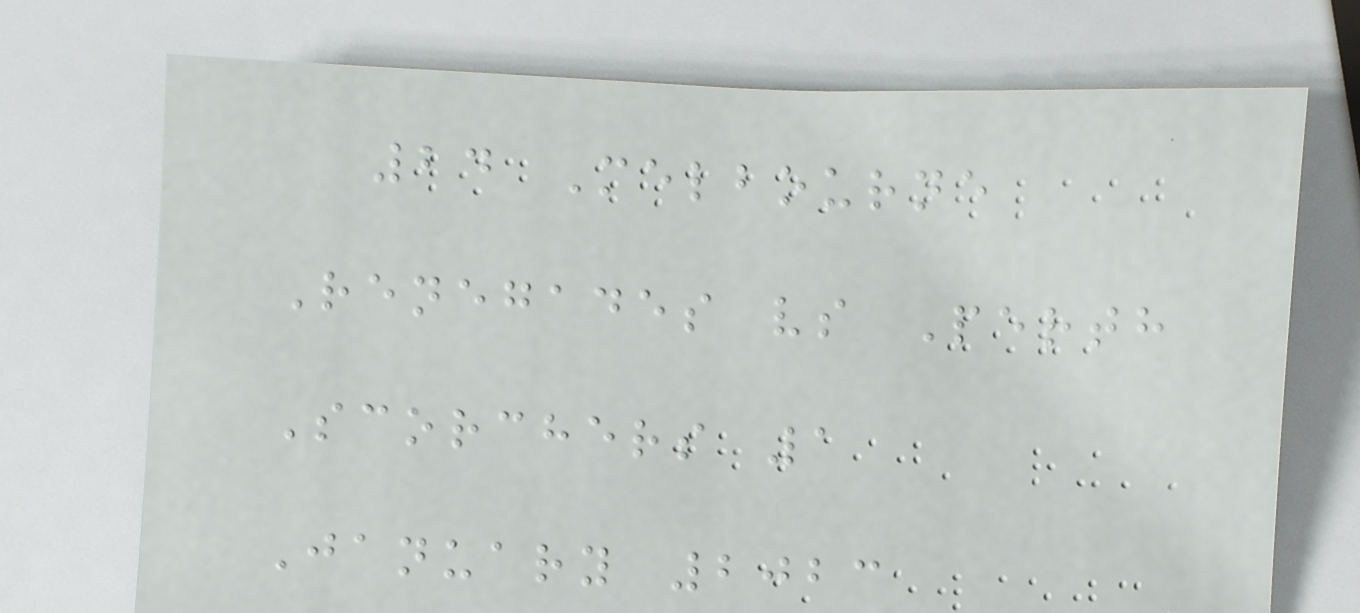24 Melbourne
Renegades vs Perth
Scorchers 1
January 2023
